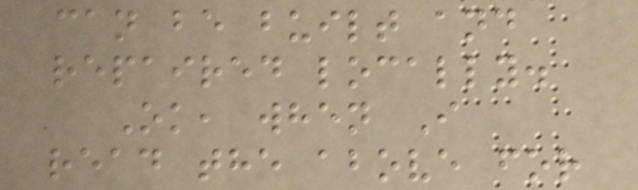can be built and
repaired locally.
Ok, when I
read the above for
